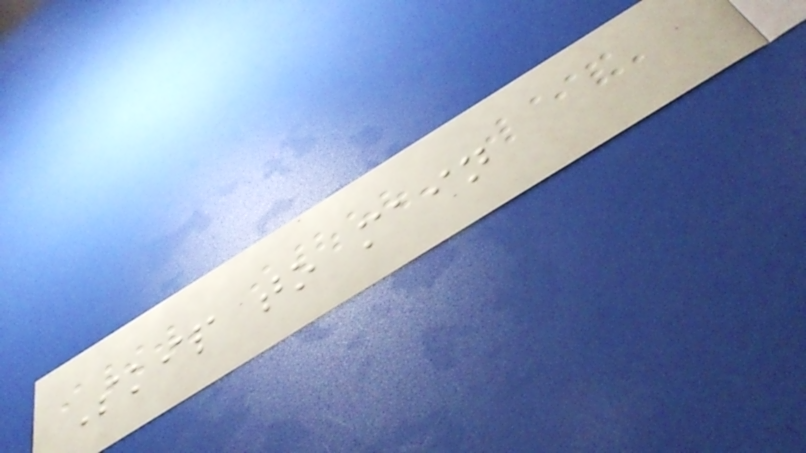Skip to main
